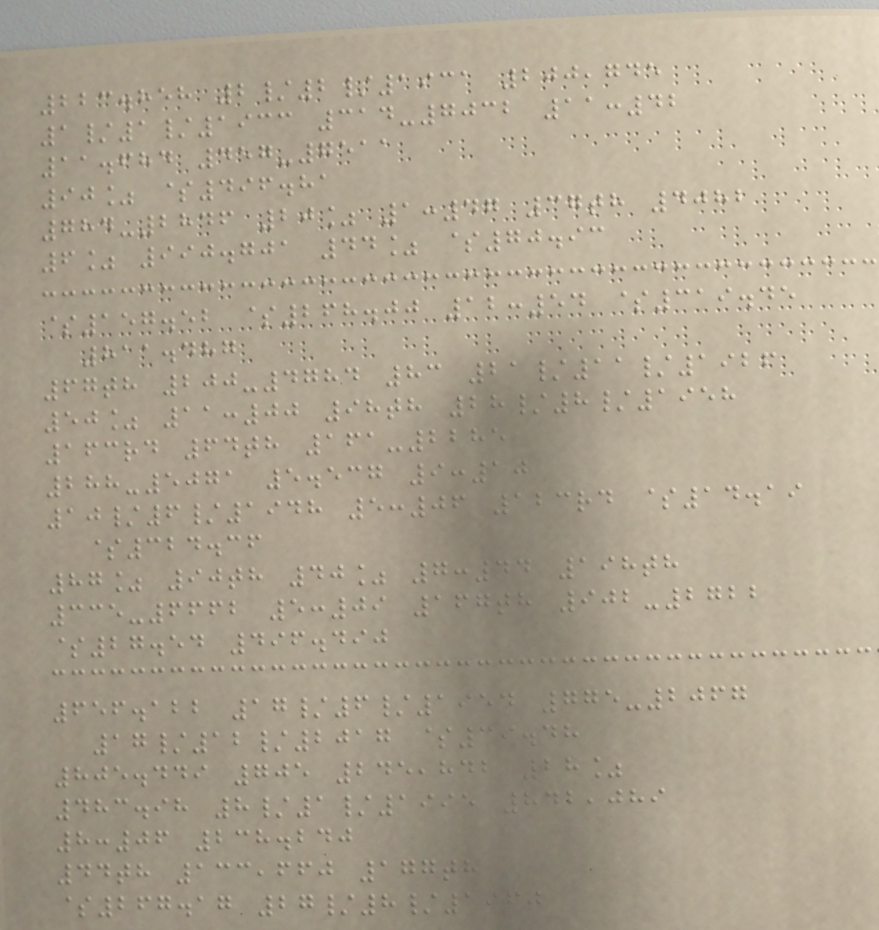223.858 2/2/1931 200,745
1/1/1933 314-7032 11:42
11.684 457-7511
90% $496.81
784-2846 20% 1:47 37th 4082
6% 990.701 44% $70.93
$157.52 $268.00 12:54 $319.45
811.487
67th 200-4784 83 21/11/1926
50% 11:00 98th 28/8/1958
163rd 64th 161-2285
288-5071 5.537 9:10
10/6/1948 5:06 123rd $14.19
$324.36
87% 90th 40% 7:44 198th
335-6662 5:09 167th 902-2722
$27.54 496.490
656.122 17/6/1954 775-2067
17/12/2017 $39.48
805.449 705 245,842 28%
483.98 8/1/1995 842,089
8:06 238.240
44th 133,660 177th
$267.17 27/8/1960
